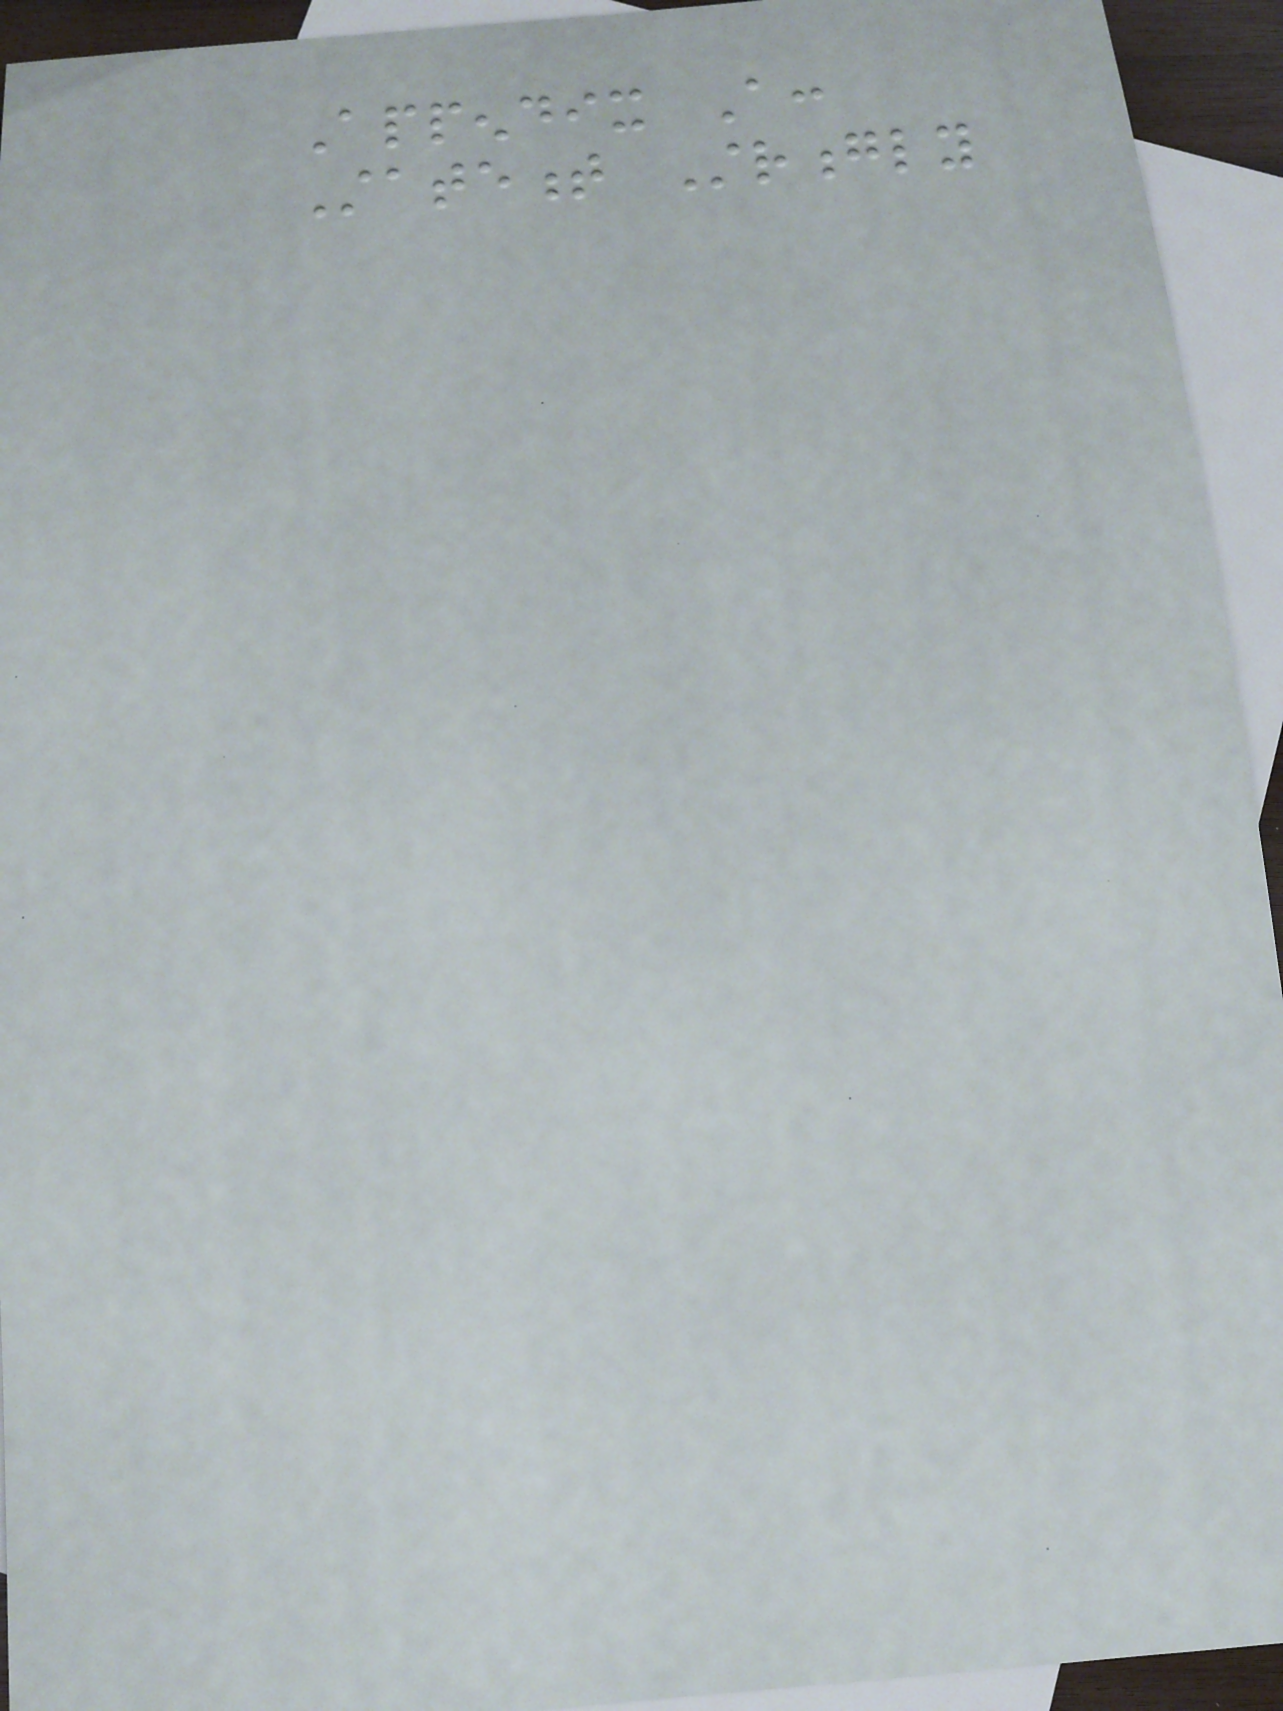Appendix A:
Statement Strongly
